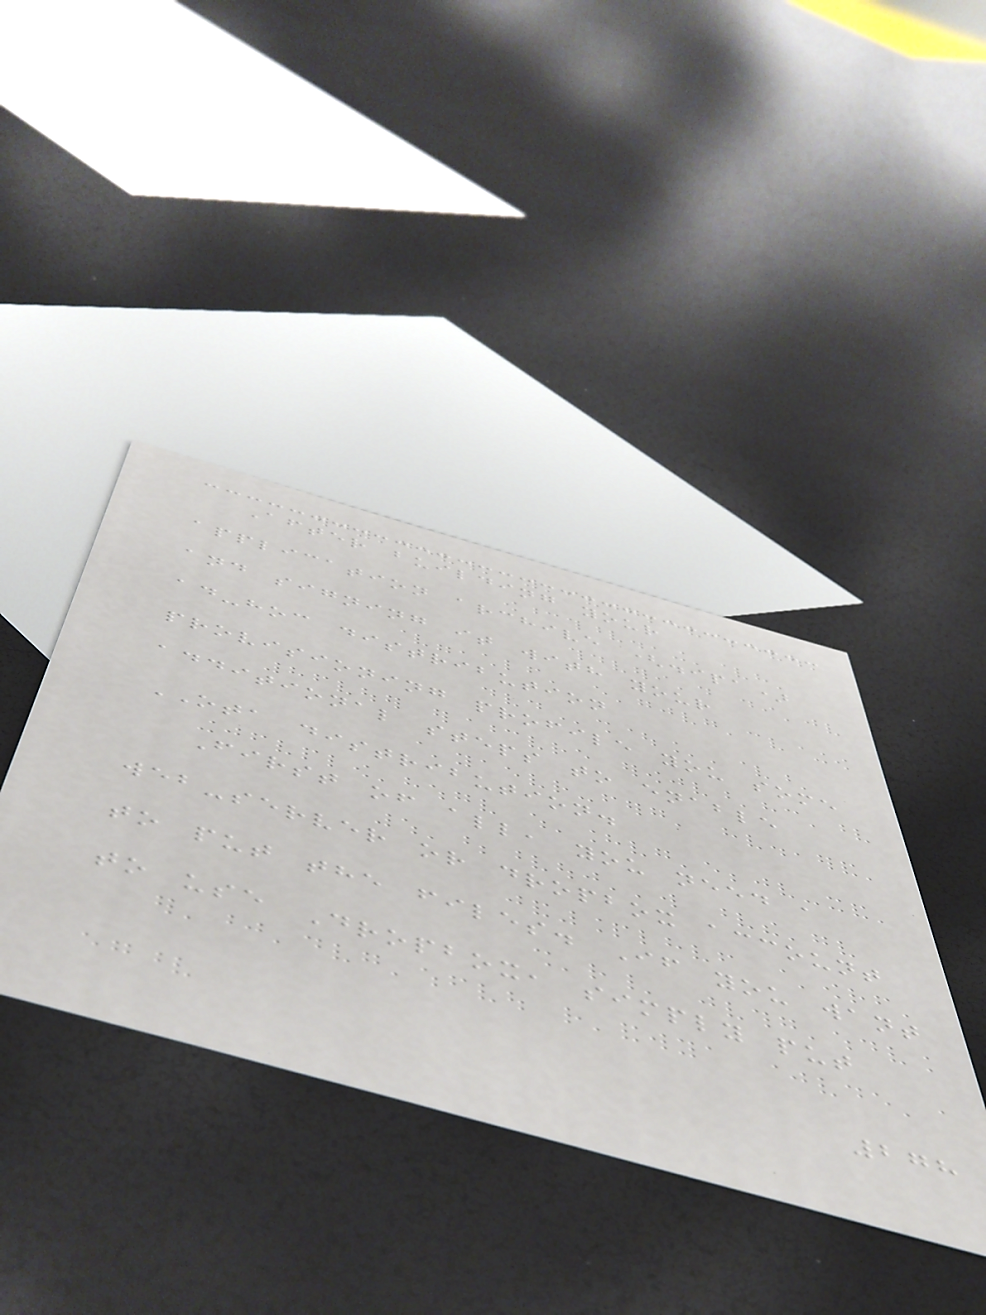After building your
application archive (.ipa)
and signing it with your
ad-hoc distribution
provisioning profile you some
additional steps to enable
OTA distribution.
First of all, you need a
web-server or dropbox account
to put the files. If you want
to use Dropbox, simply put
278
